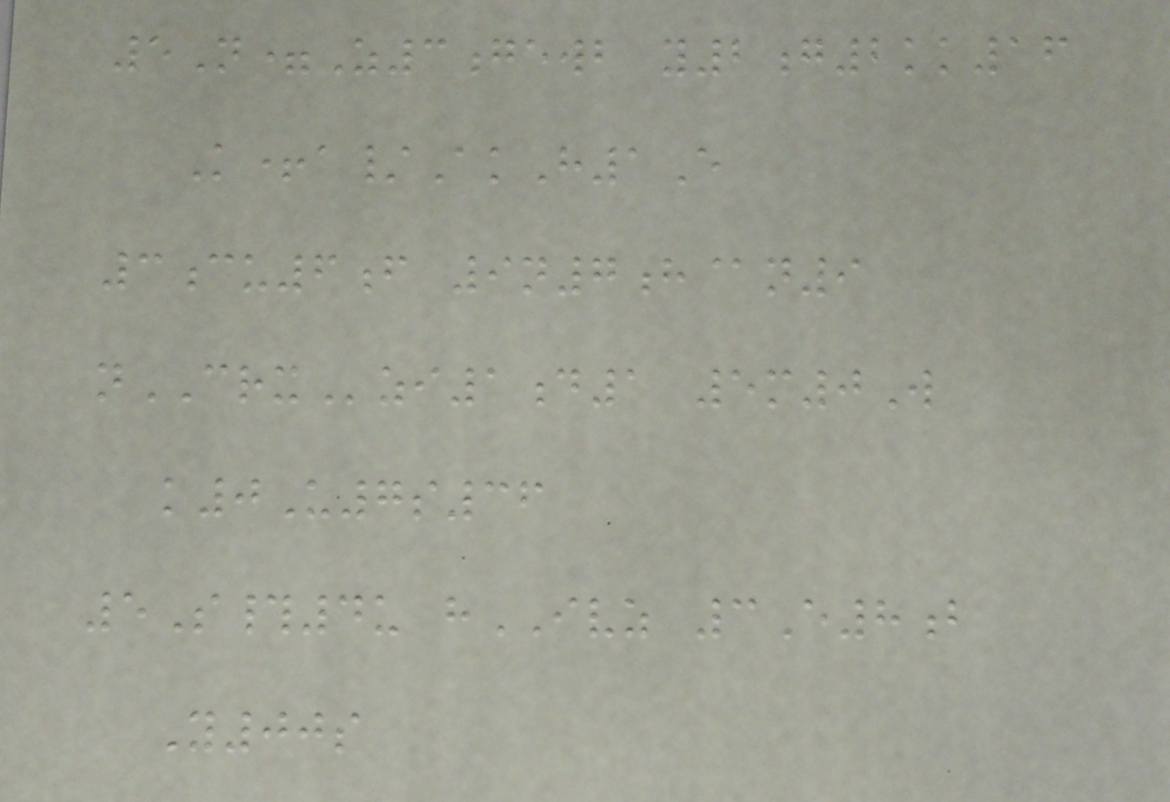5N=Z3gewb y2g2kk16
K+a/AkH1E
3cu6f 9n7h@n9
nCRXzi1d1 5m0W
k0U7s36
5S#4u hIVZ 3E8b
Y00s
